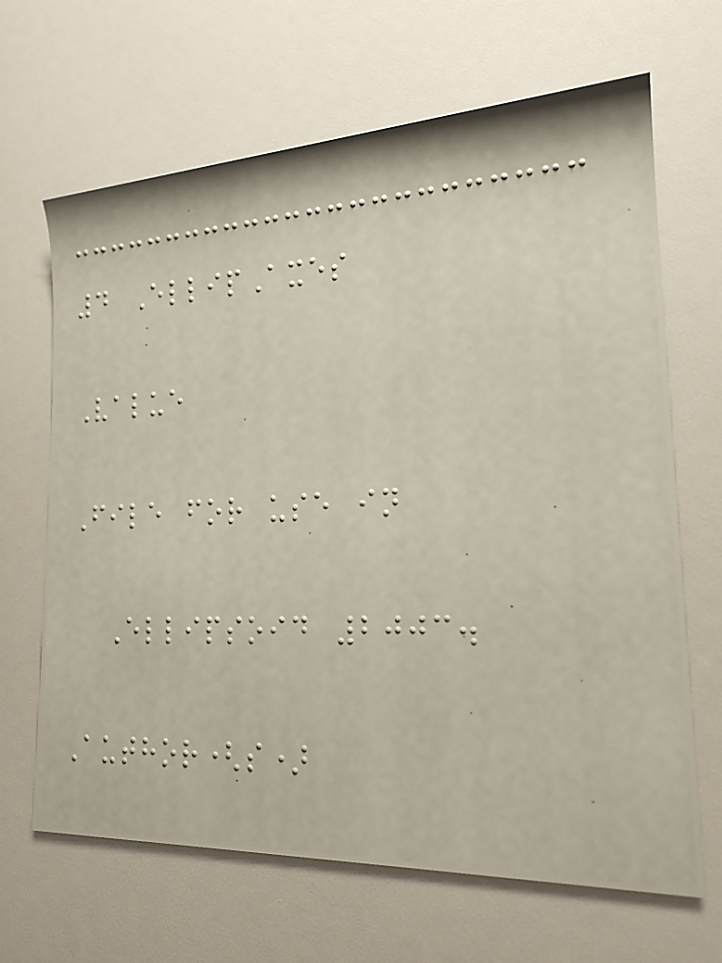4 EllipAxes
Value
File for use in
Ellipsoid 2003.
Author(s)
